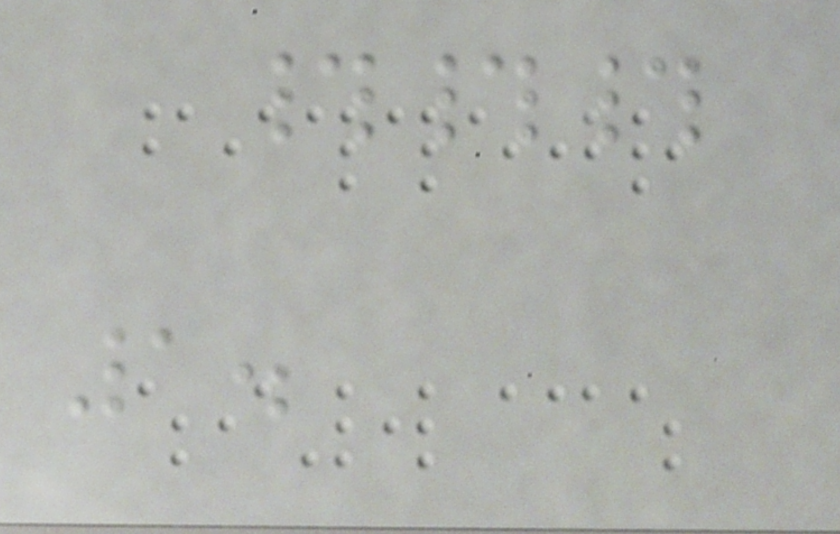###
1.
